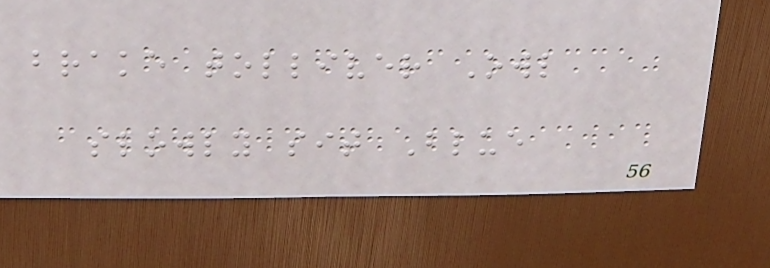brake tolliver Owl
slowly sit Blue
